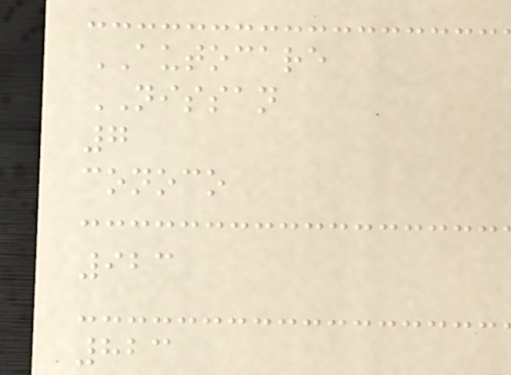AUTOCARE
NISSAN
7
conoco
923
823
